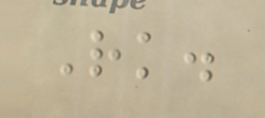Rk.
